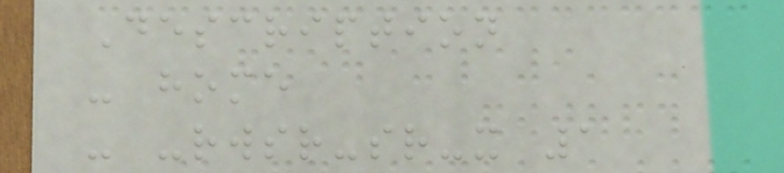Description
- home
- -rwsr-sr-x 1
